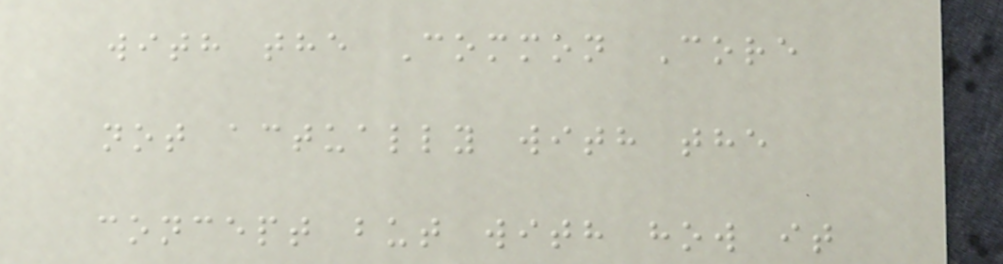with the Common Core
not actually with the
concept but with how it
